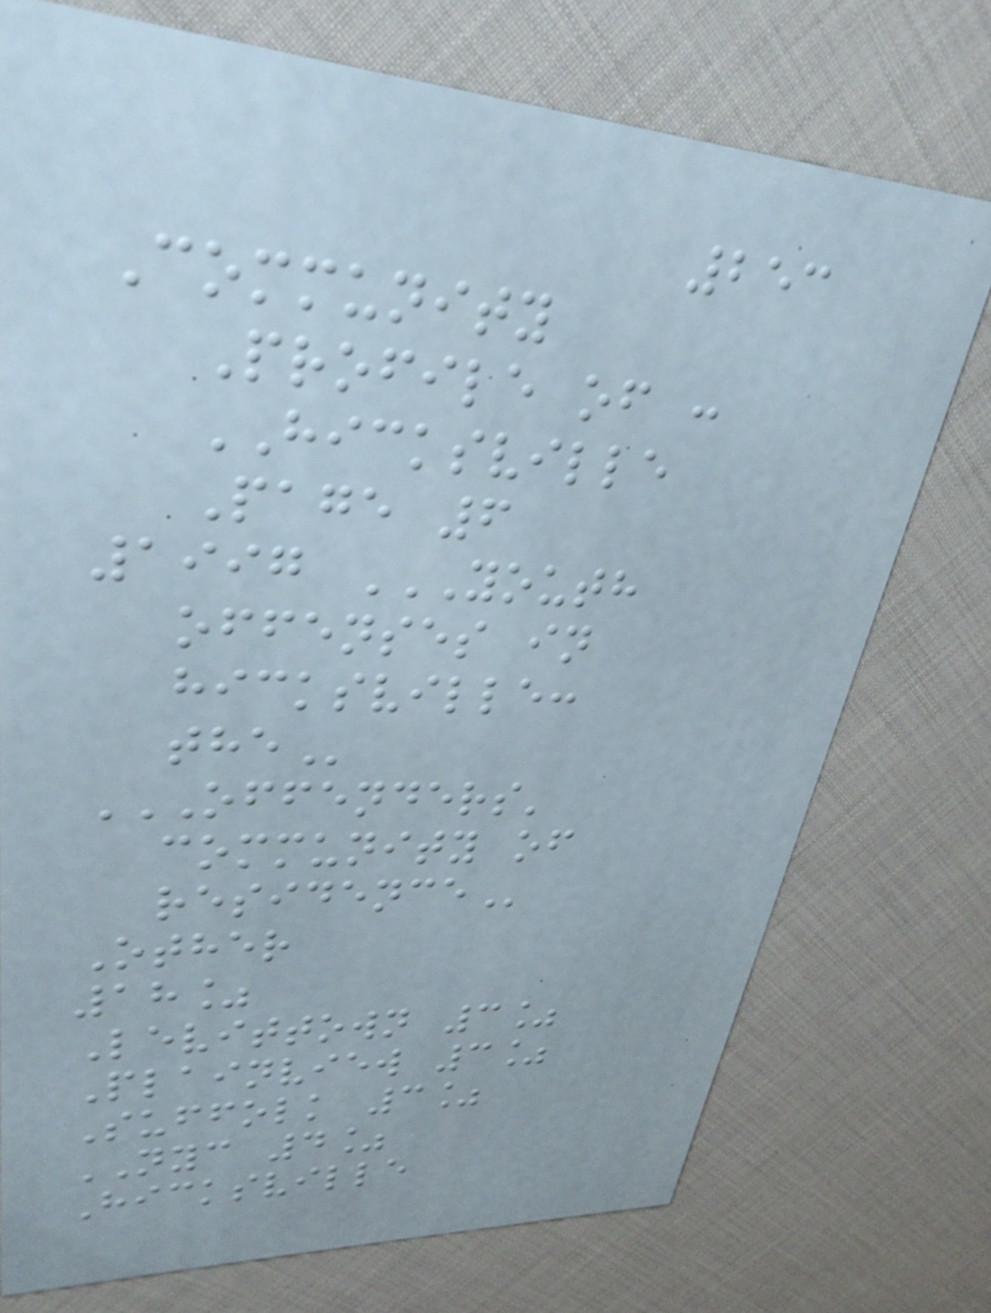253
Community
Profile of :
HICKSVILLE
Page 6
1997 YOUTH
OFFENSES IN
HICKSVILLE:
THE
OFFENDERS'
COMMUNITY OF
RESIDENCE
Other
18%
Levittown 3%
Plainview 3%
Suffolk 3%
NYC 4%
Hicksville
